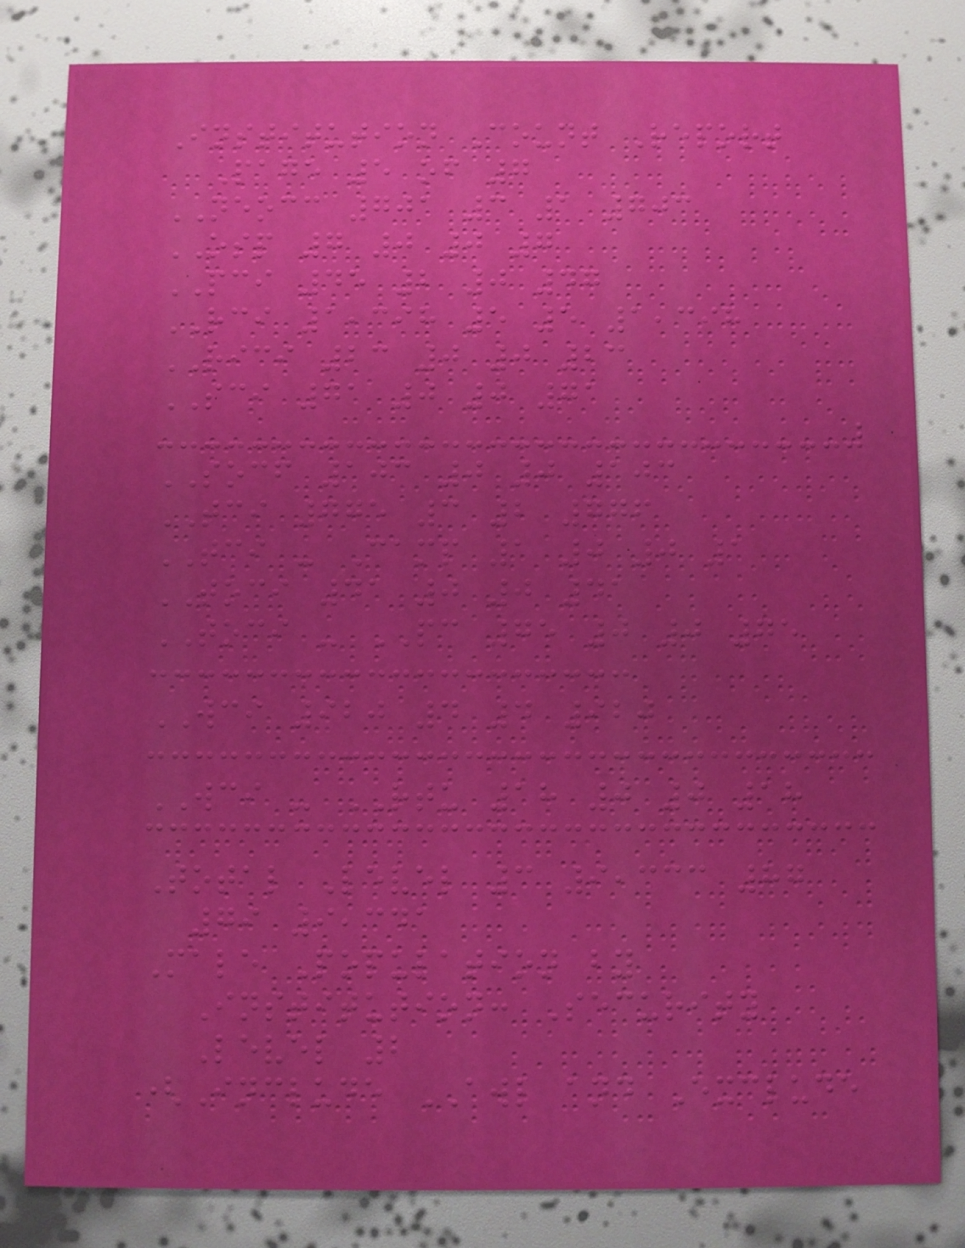Institution Count Report
Page 5 of 7
NEOCC 701 3 1 703
OSP 7 0 0 7
PCI 45 2 0 47
RCI 1,398 5 5 1,398
RICI 23 0 0 23
SCI 71 0 0 71
SOCF 103 0 0 103
TCI 775 3 2 776
TCI - Camp 1 0 0 1
TOCI 41 0 0 41
TOCI - PC 75 0 0 75
WCI 920 4 4 920
WCI - RTU 18 0 0 18
Total Level 3 9,333 87
79 9,341
Male Population by
Institution: Security
Level 2
(Include AWL and Exclude
